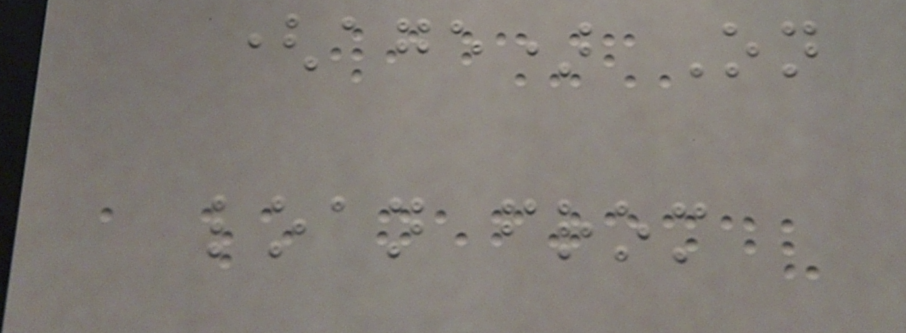(age) On
loan from
